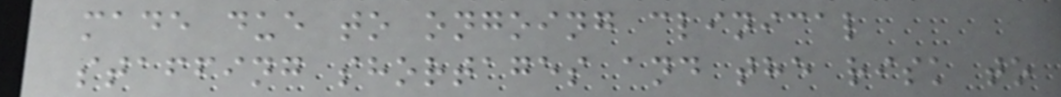made due to ongoing clinical
staffing shortages and the risk to
